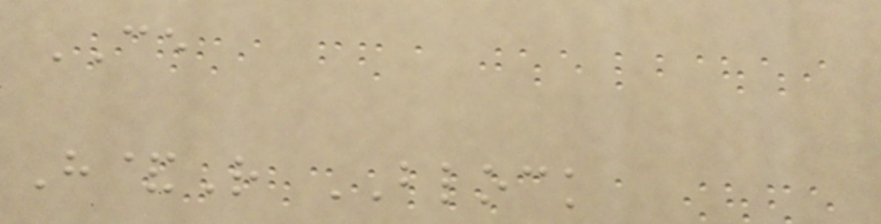CE
H&R BLOCK
